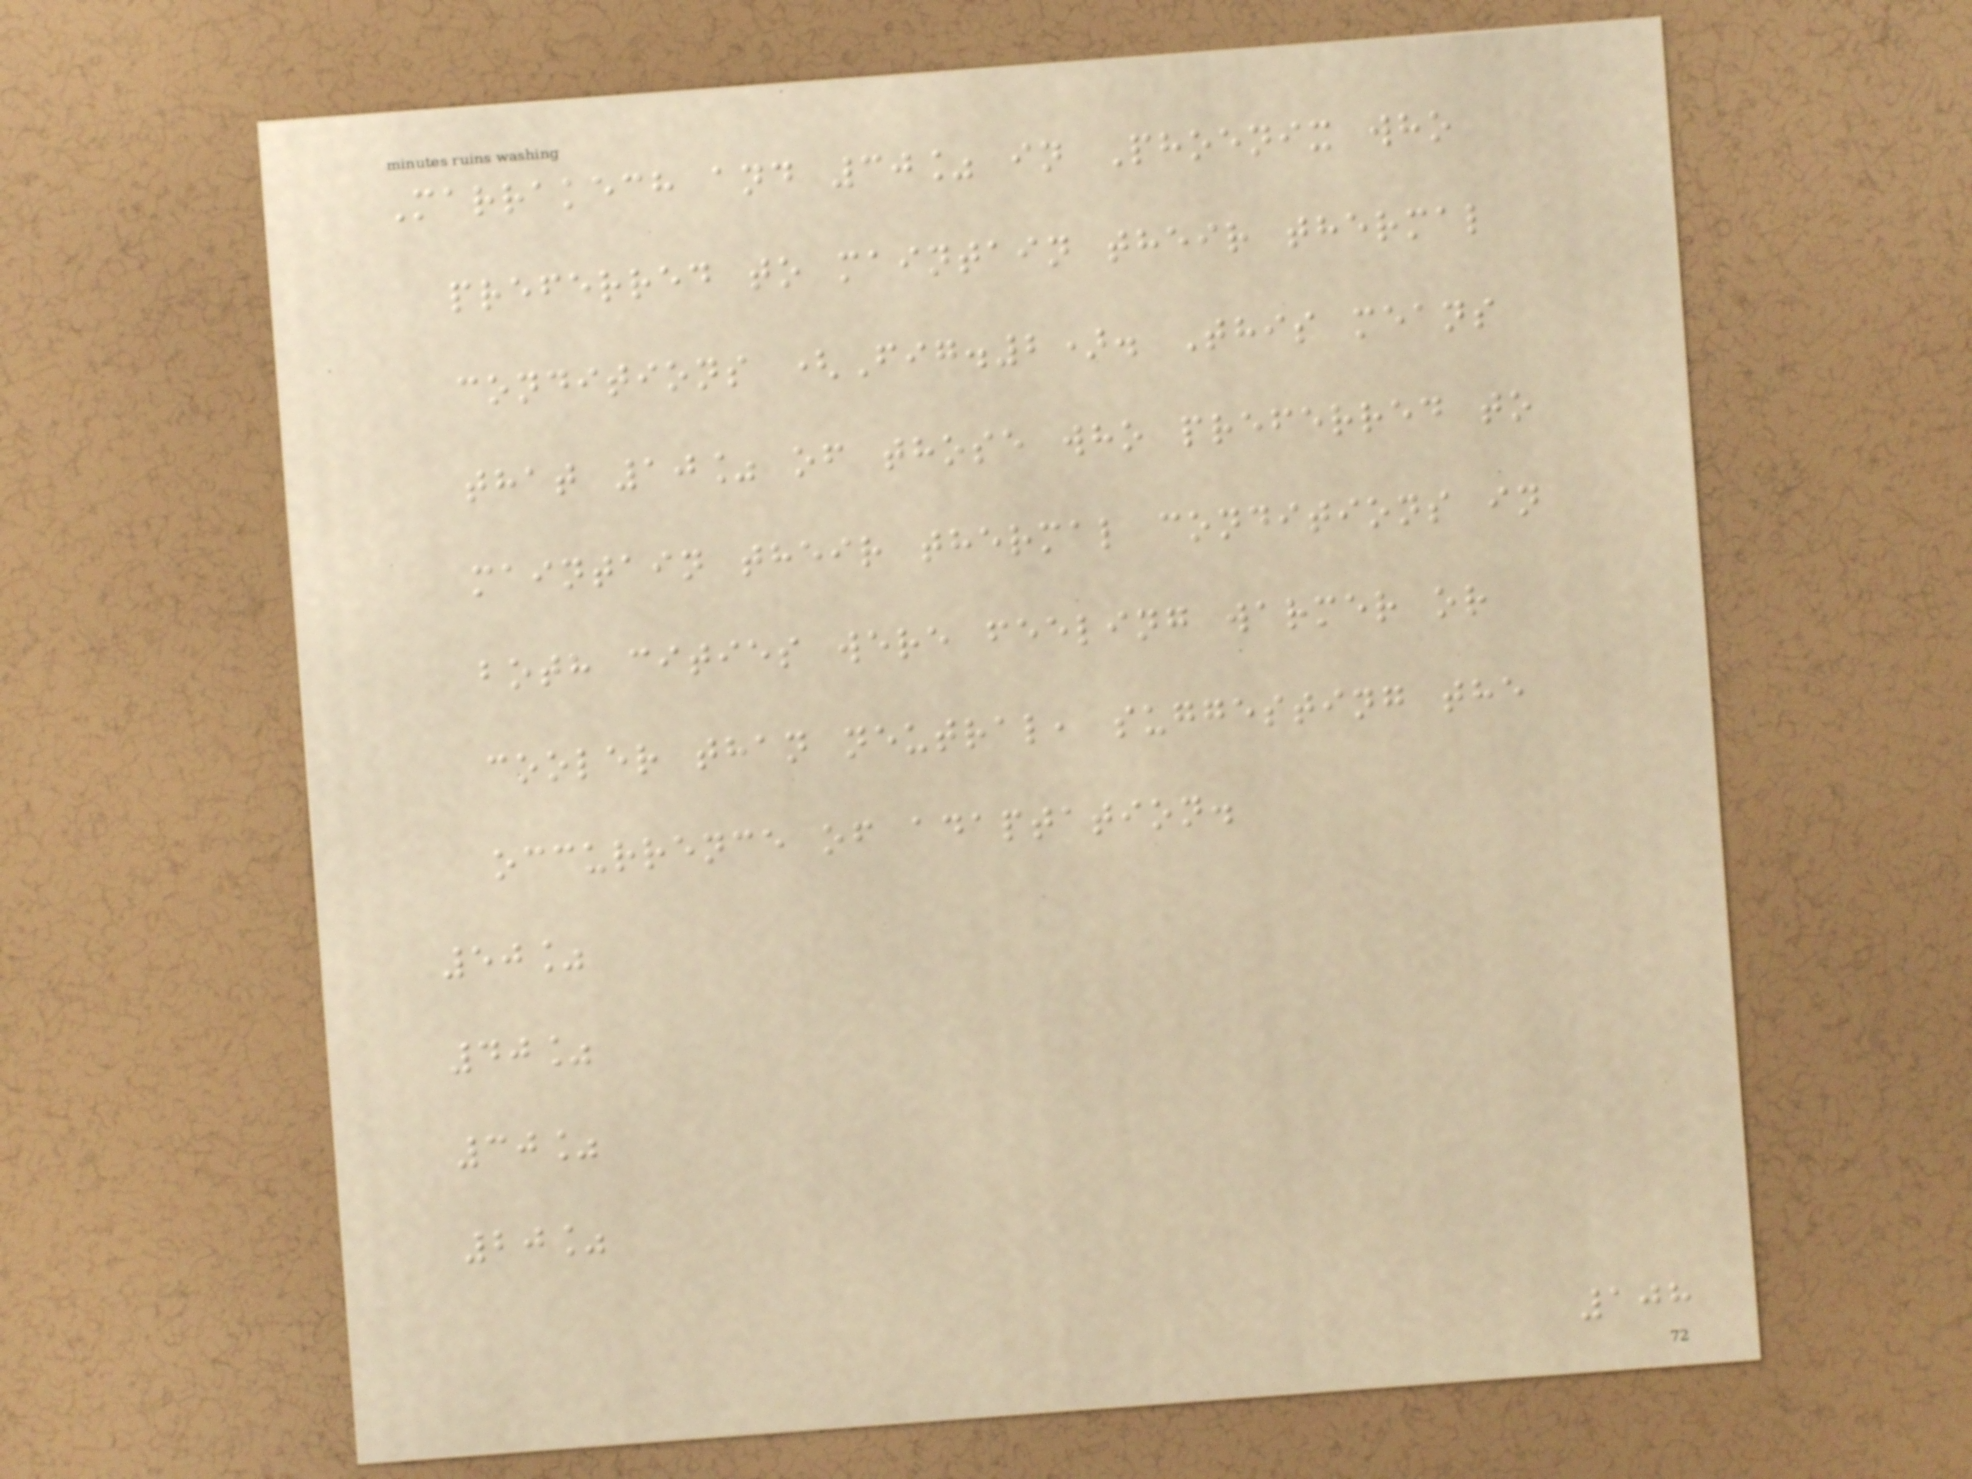Marrakech and 30% in Phoenix who
preferred to maintain their thermal
conditions (Fig.2). This means
that 10% of those who preferred to
maintain their thermal conditions in
both cities were feeling warmer or
cooler than neutral, suggesting the
occurrence of adaptation.
50%
40%
30%
20%
108
